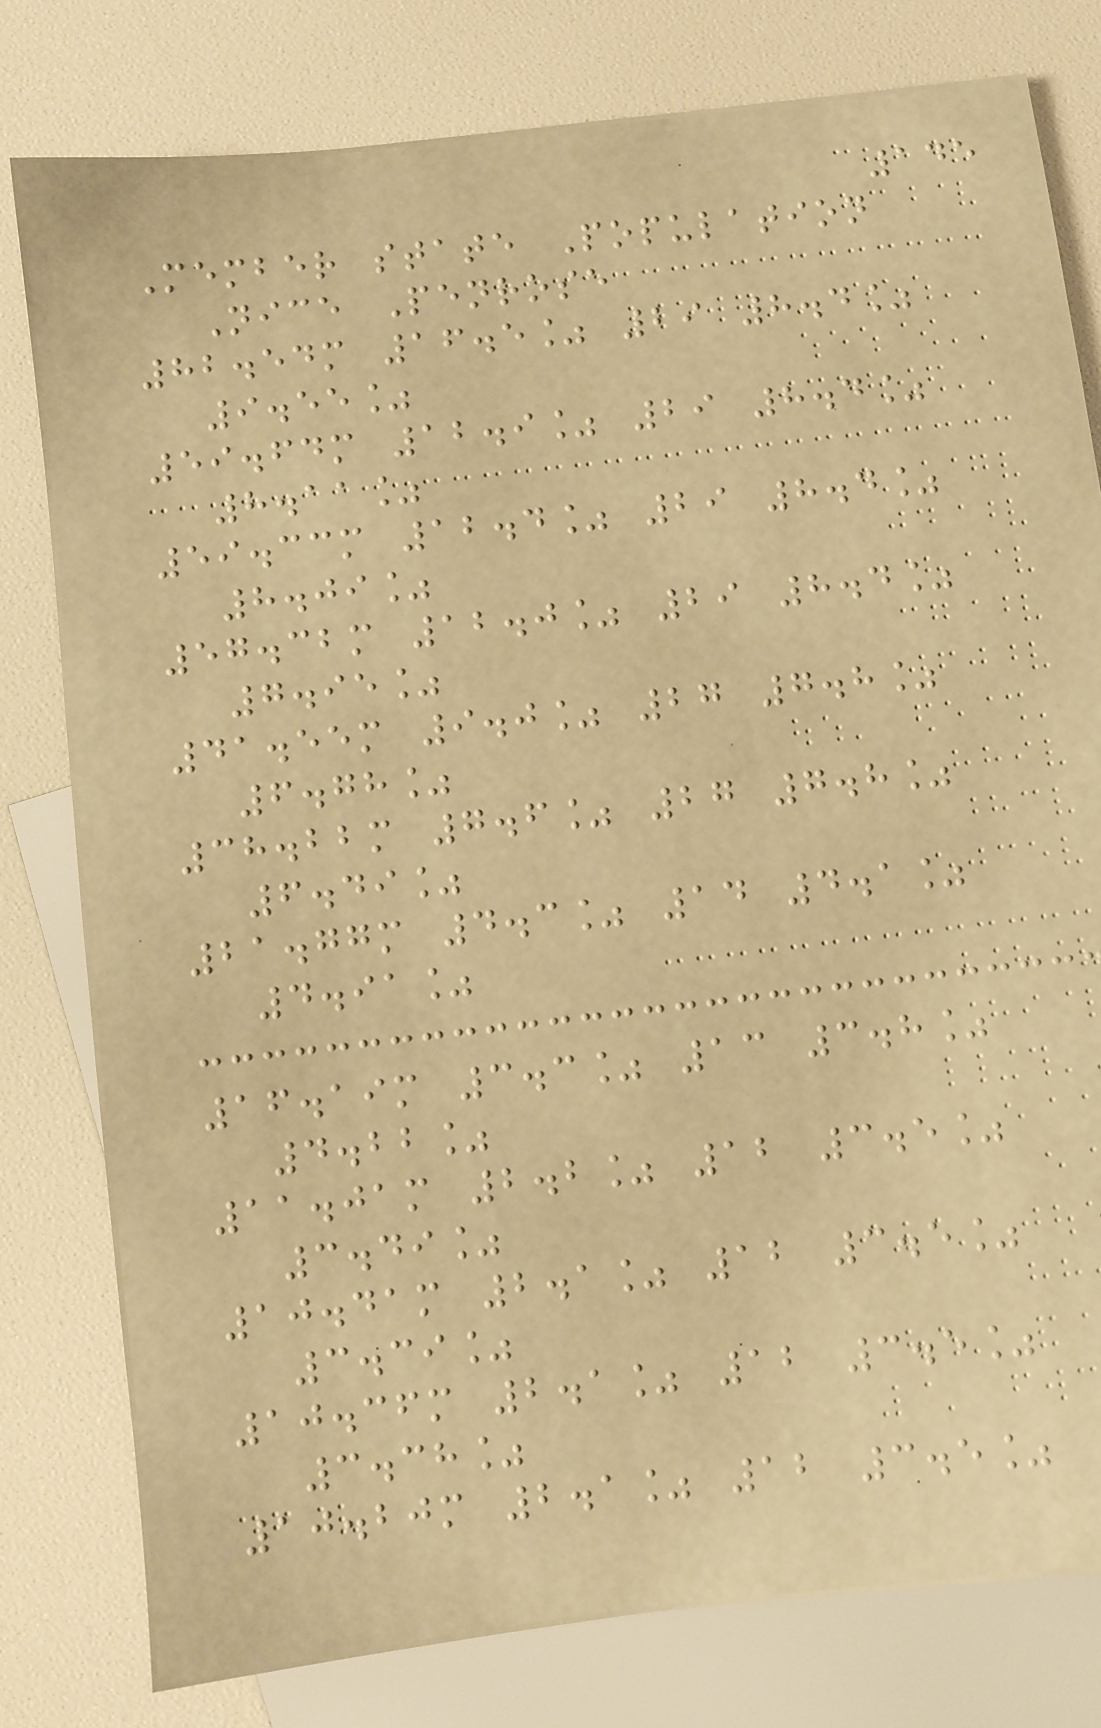145
Member state Population
Nice Penrose
82.54m 16.5% 29 8.4%
9.55%
59.64m 12.9% 29 8.4%
8.11%
59.33m 12.4% 29 8.4%
8.09%
57.32m 12.0% 29 8.4%
7.95%
41.55m 9.0% 27 7.8%
6.78%
38.22m 7.6% 27 7.8%
6.49%
21.77m 4.3% 14 4.1%
4.91%
16.19m 3.3% 13 3.8%
4.22%
11.01m 2.2% 12 3.5%
3.49%
10.41m 2.1% 12 3.5%
3.39%
10.36m 2.1% 12 3.5%
3.38%
10.20m 2.1% 12 3.5%
